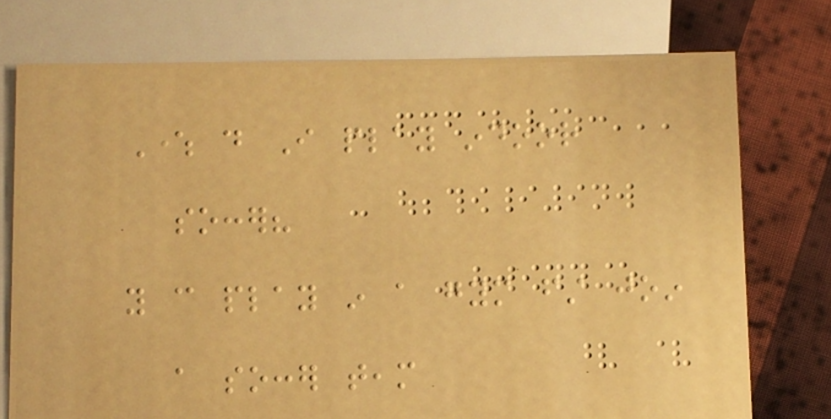Where do I play indoor
soccer?
you can play in a gym first join
a soccer team
